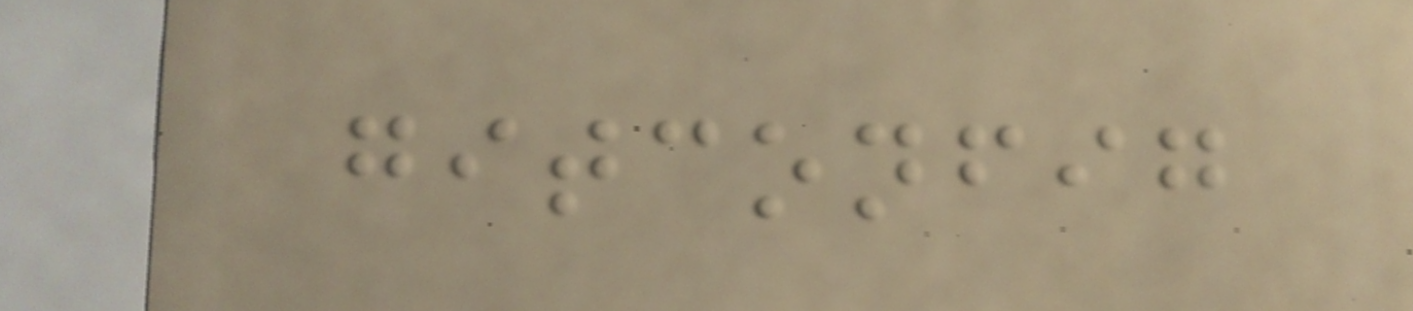gitconfig
